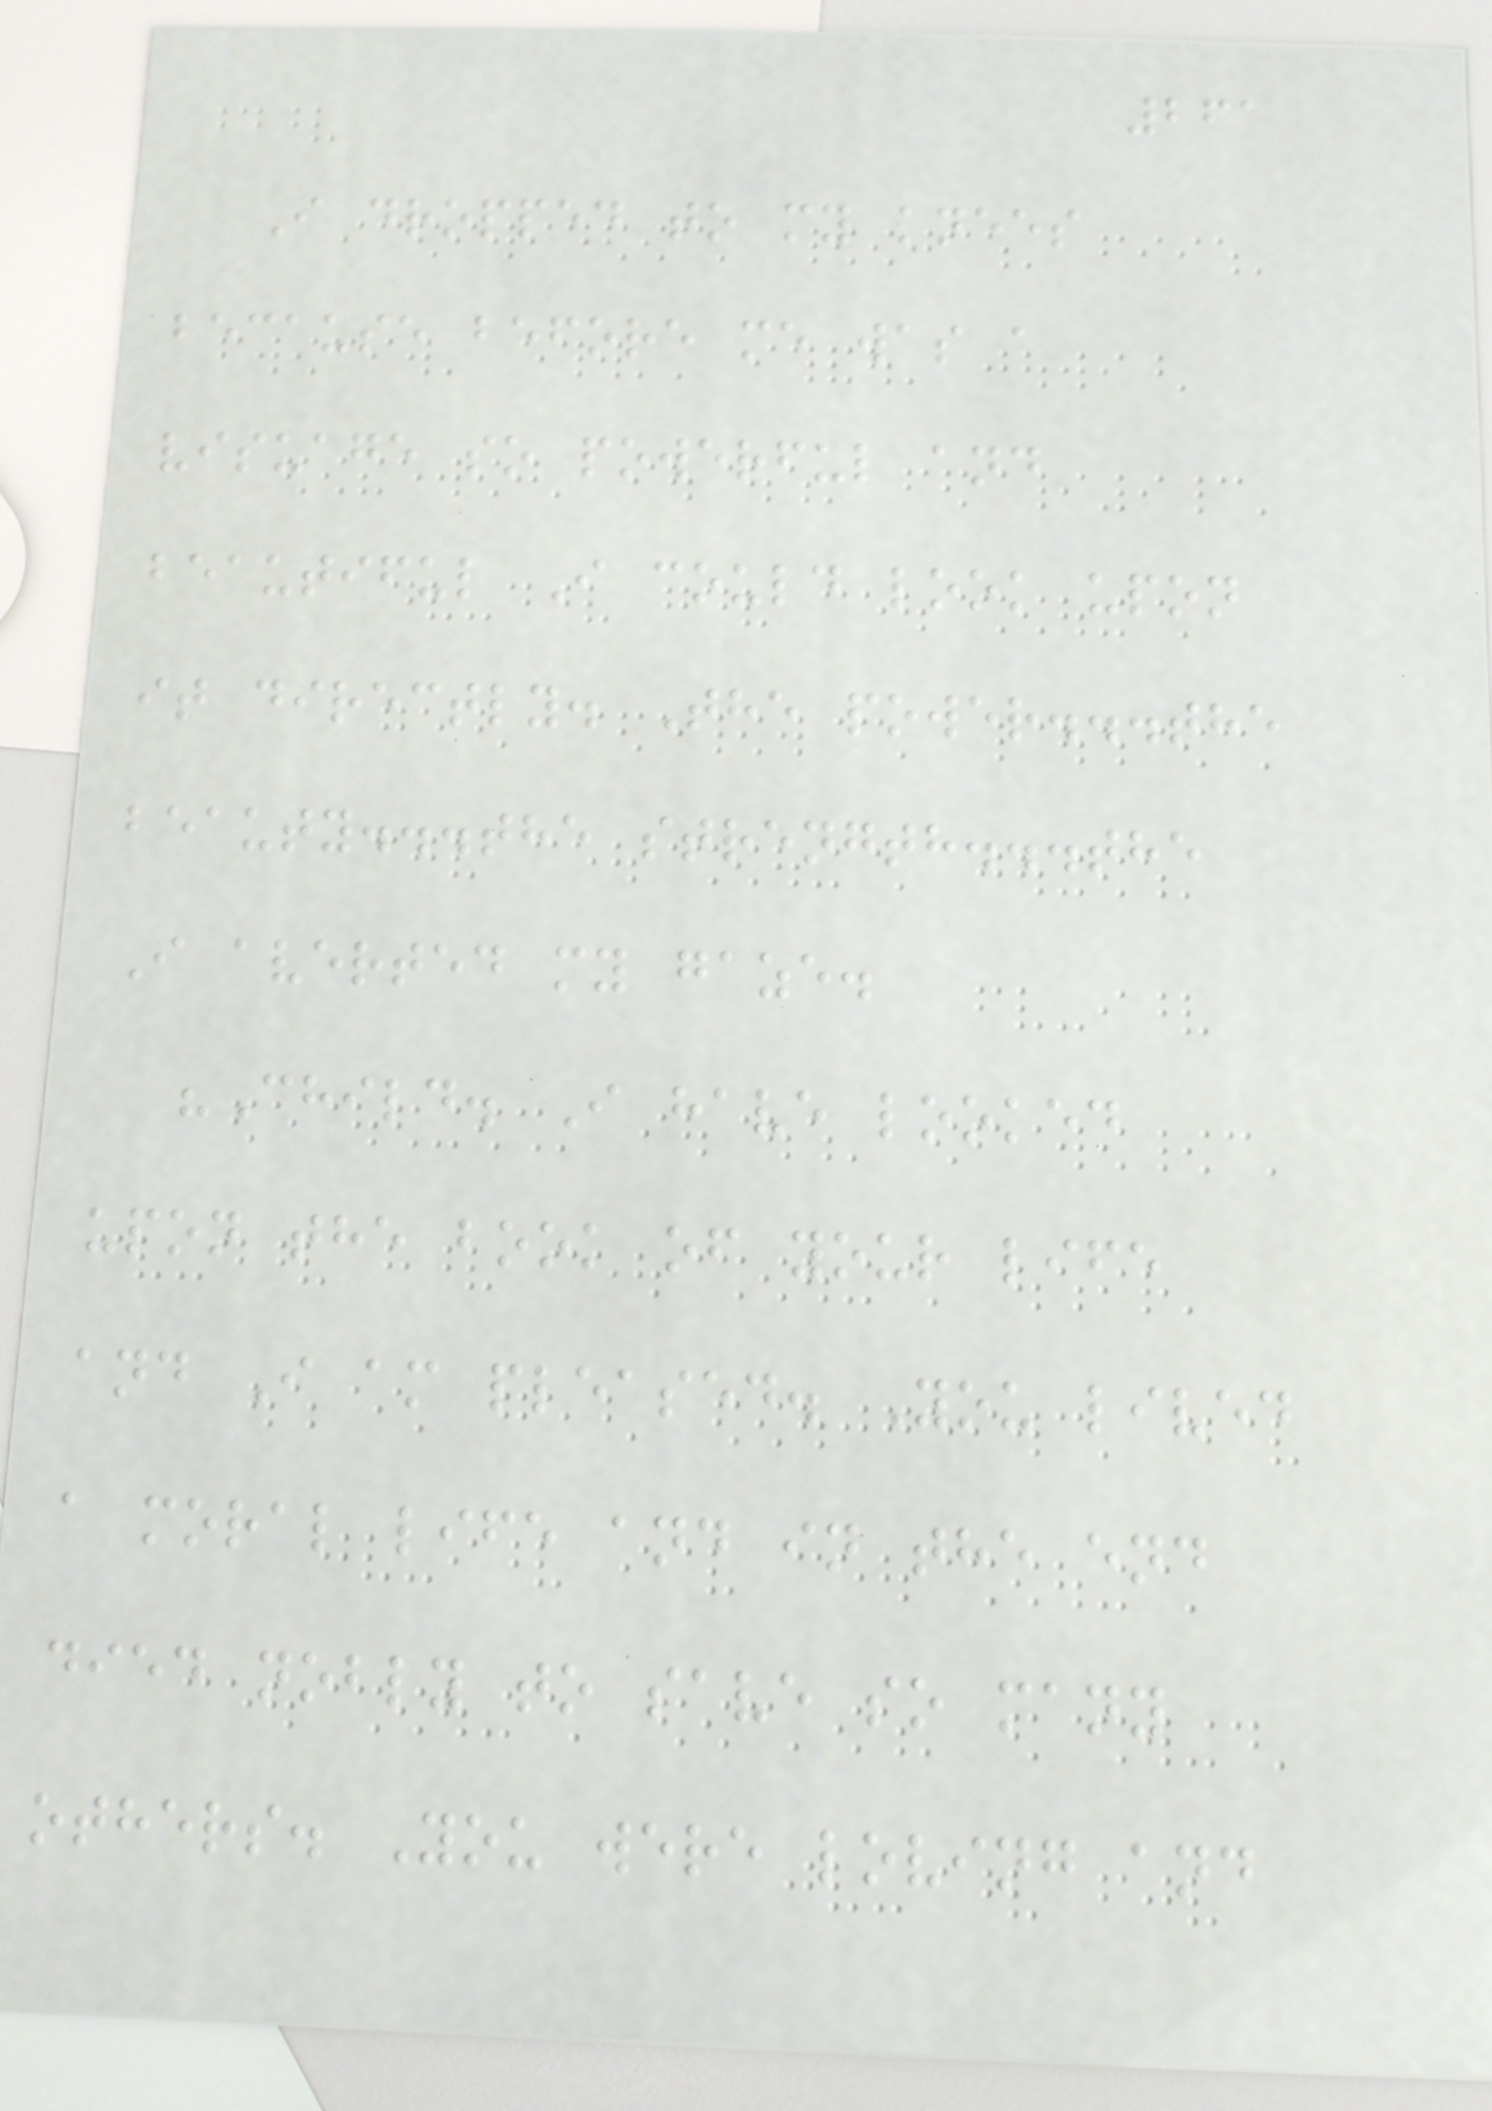261
I dropped to my knees
because before me was a
visuage so powerful and
beautiful I could look upon
it directly. The power...the
beauty...the strength...the
I averted my gaze.
"Child. I have looked
upon the book of your life
and I am pleased. You lived
a moral life and in the end
died nobly to save so many
others. You were loving and
